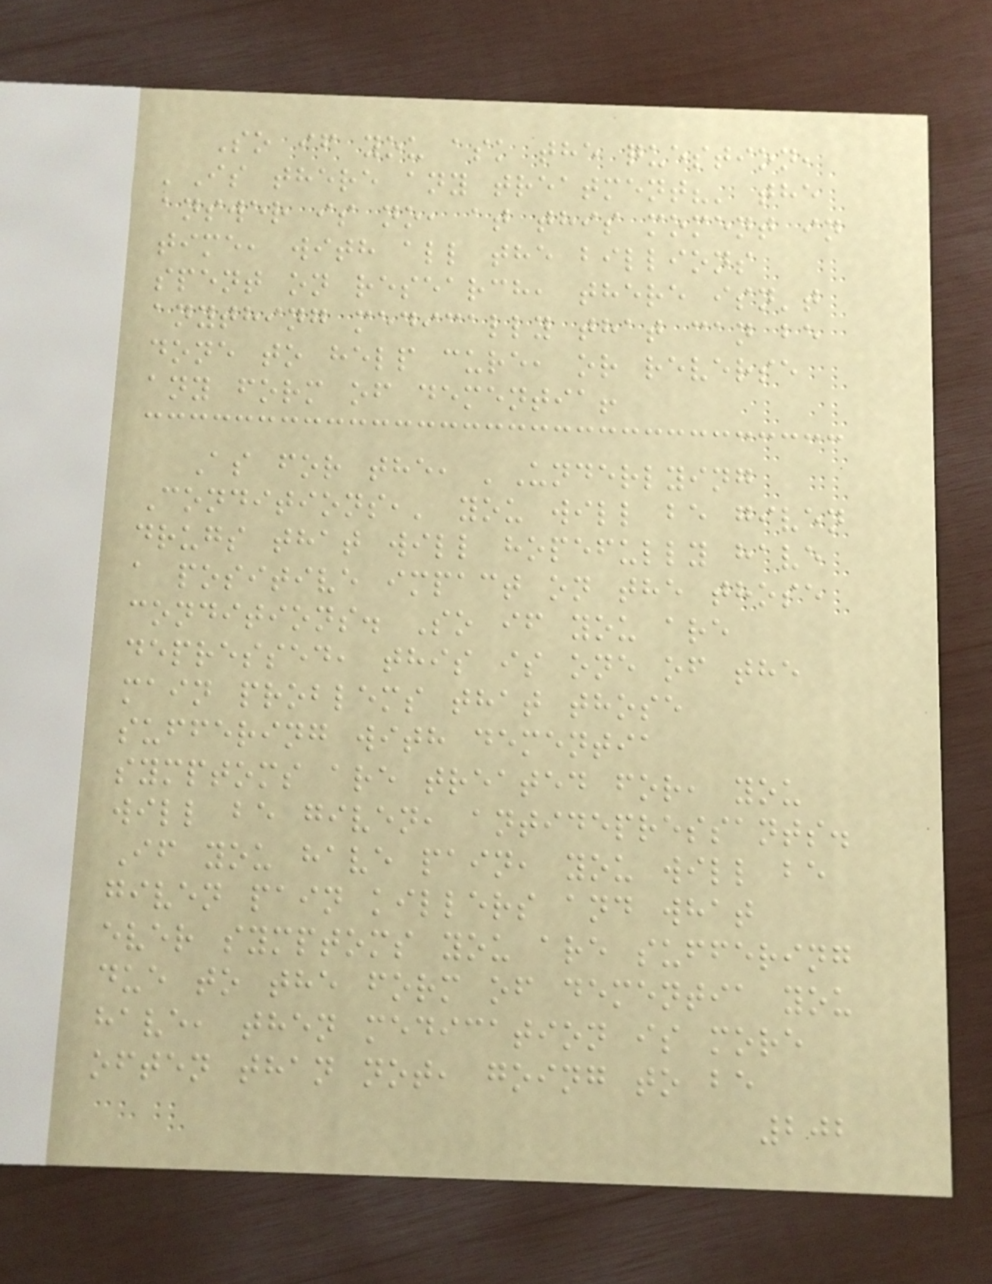So if you ask the question,
'Is there any treatment?' the
answer is no, at this moment in
time, with all the billions
spent on research, there isn't
anything medically that can be
done to help cure, or reverse
any form of dementia!
As for the, 'Underlying
Conditions,' you will be given
drugs that will hopefully have
a positive impact on the those
conditions. So if you are
depressed, this is one of the
main problems that those
suffering with dementia
symptoms are treated for, you
will be given, antidepressants.
If you have pain, you will be
given pain killers and what
ever symptoms you are suffering
due to the form of dementia you
have, then medication is more
often than not, going to be
202
